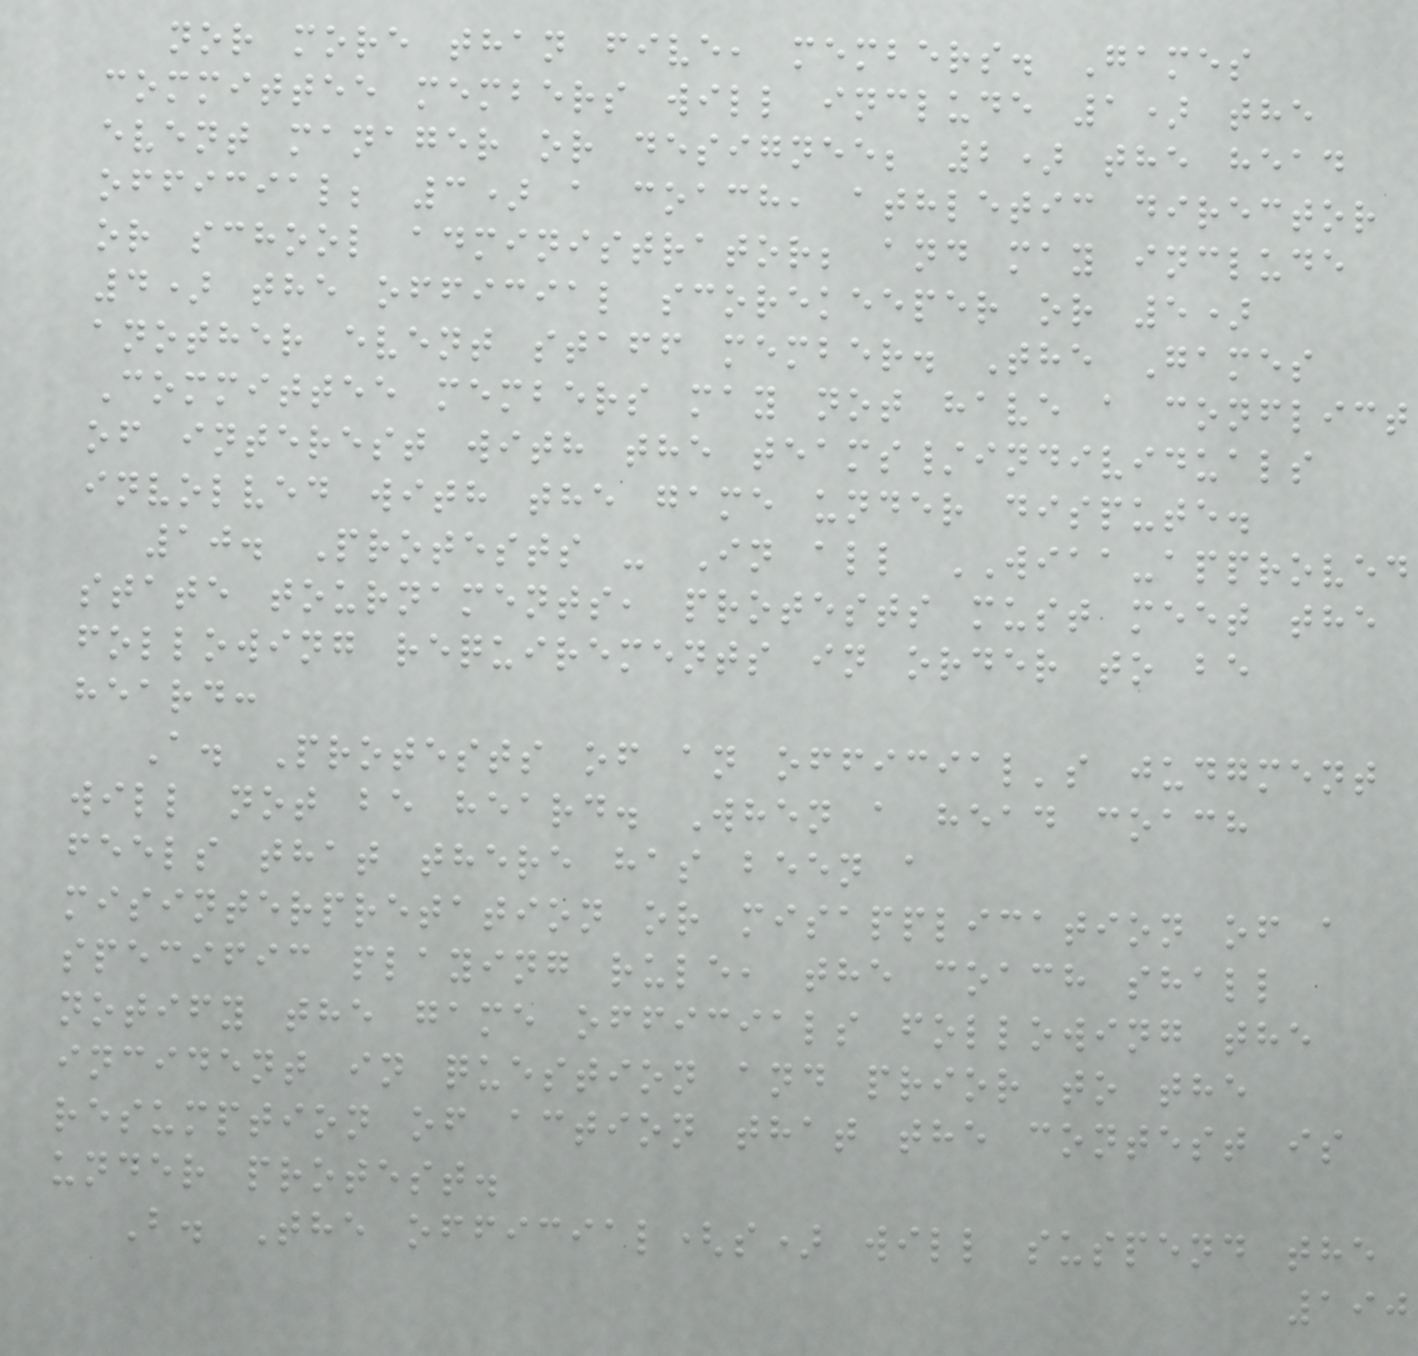nor more than five, members. Games
committee members will include 1) the
event manager or designee; 2) the head
official; 3) a coach, athletic director
or school administrator; and may include
4) the official scorekeeper or 5)
another event staff member. The Games
Committee members may not have a conflict
of interest with the teams/individuals
involved with the game under dispute.
10. Protests - In all WIAA-approved
state tournaments, protests must meet the
following requirements in order to be
heard:
A. Protests of an official's judgment
will not be heard. When a head coach
feels that there has been a
misinterpretation or misapplication of a
specific playing rule, the coach shall
notify the game officials following the
incident in question and prior to the
resumption of action that the contest is
under protest.
B. The official(s) will suspend the
190
